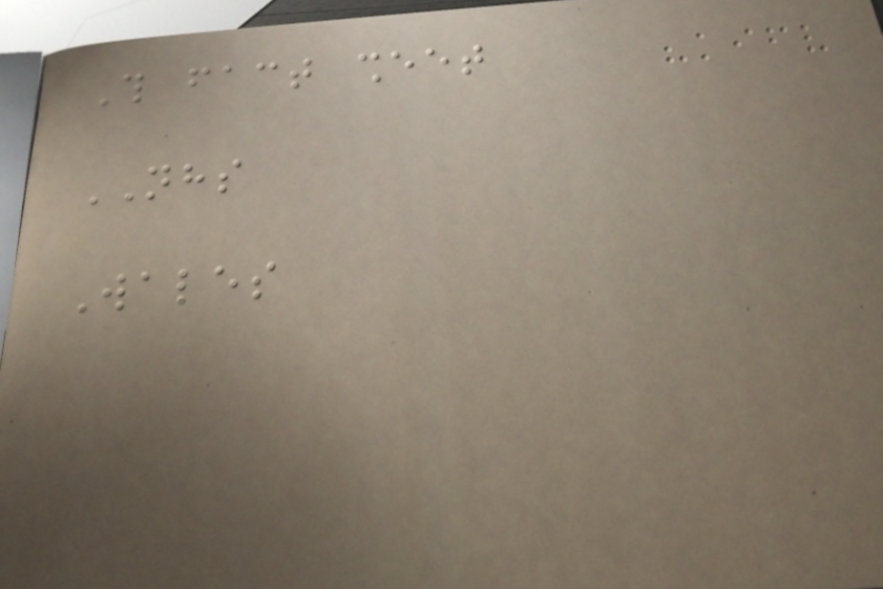This fact sheet
NHS
Wales
